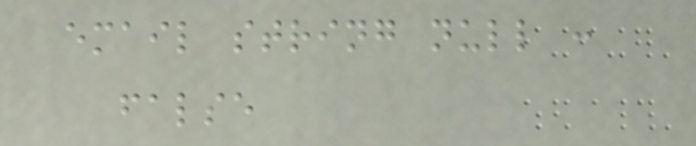email string null :
false
